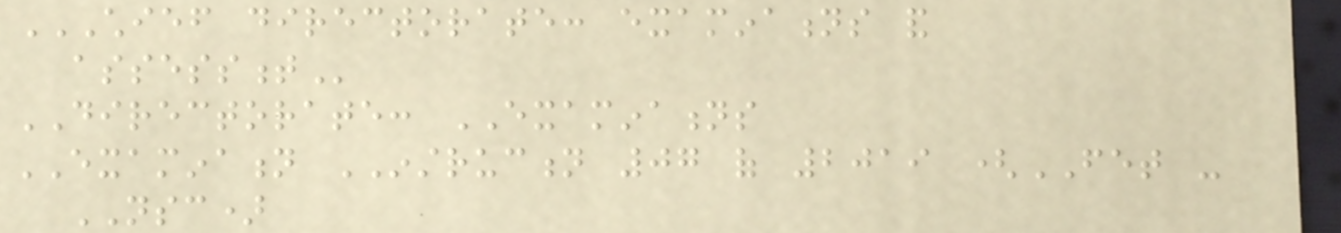CHIEF DIRECTORATE: EXAMINATIONS AND
ASSESSMENT
DIRECTORATE: EXAMINATIONS
EXAMINATION INSTRUCTION 07 of 2019 (FET -
NSC)
